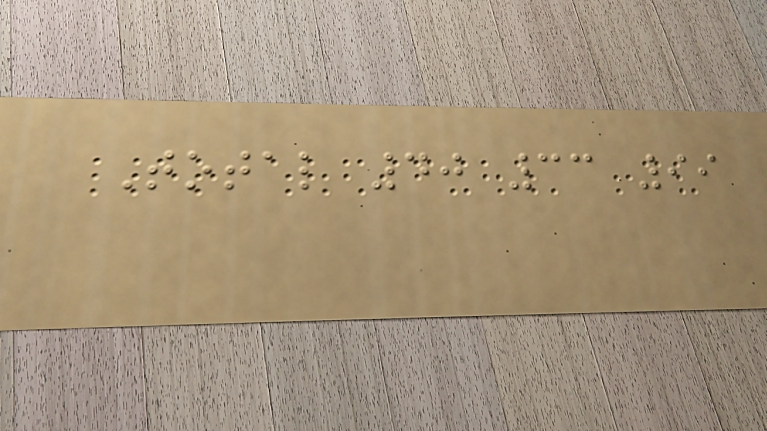Total 40 33 99
